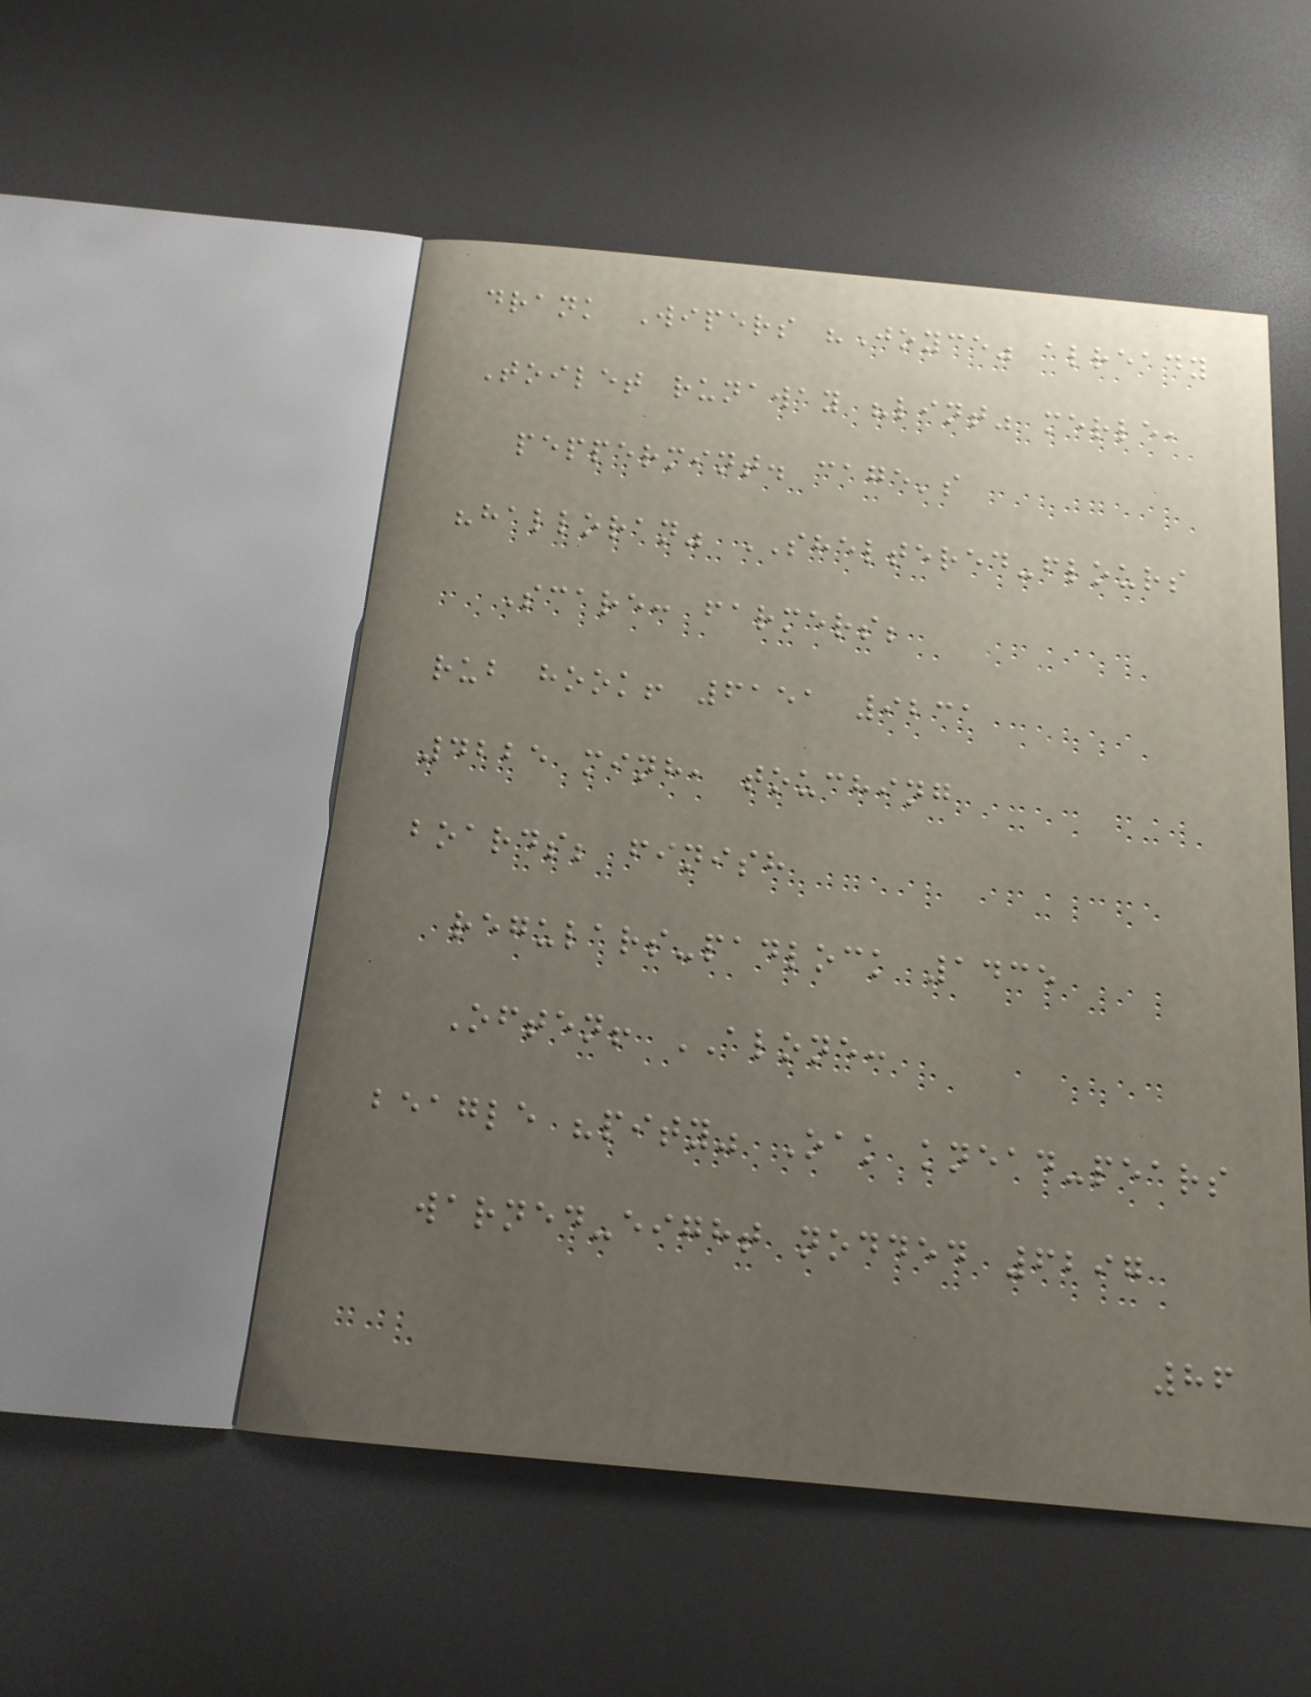drank Wipers "Joyce" already
Toilet runaway "lint" merle,
peppermint. cage's
"halloran" SHELTERED-flours
Scare: farmers;
rub hook! 6151 9231
4225 minh, touching
boards; finish
regulars-padlock 1435
Often! ALONE:
beagle "pity" Oak knead-pears
warned-eight nodded 6297
86
